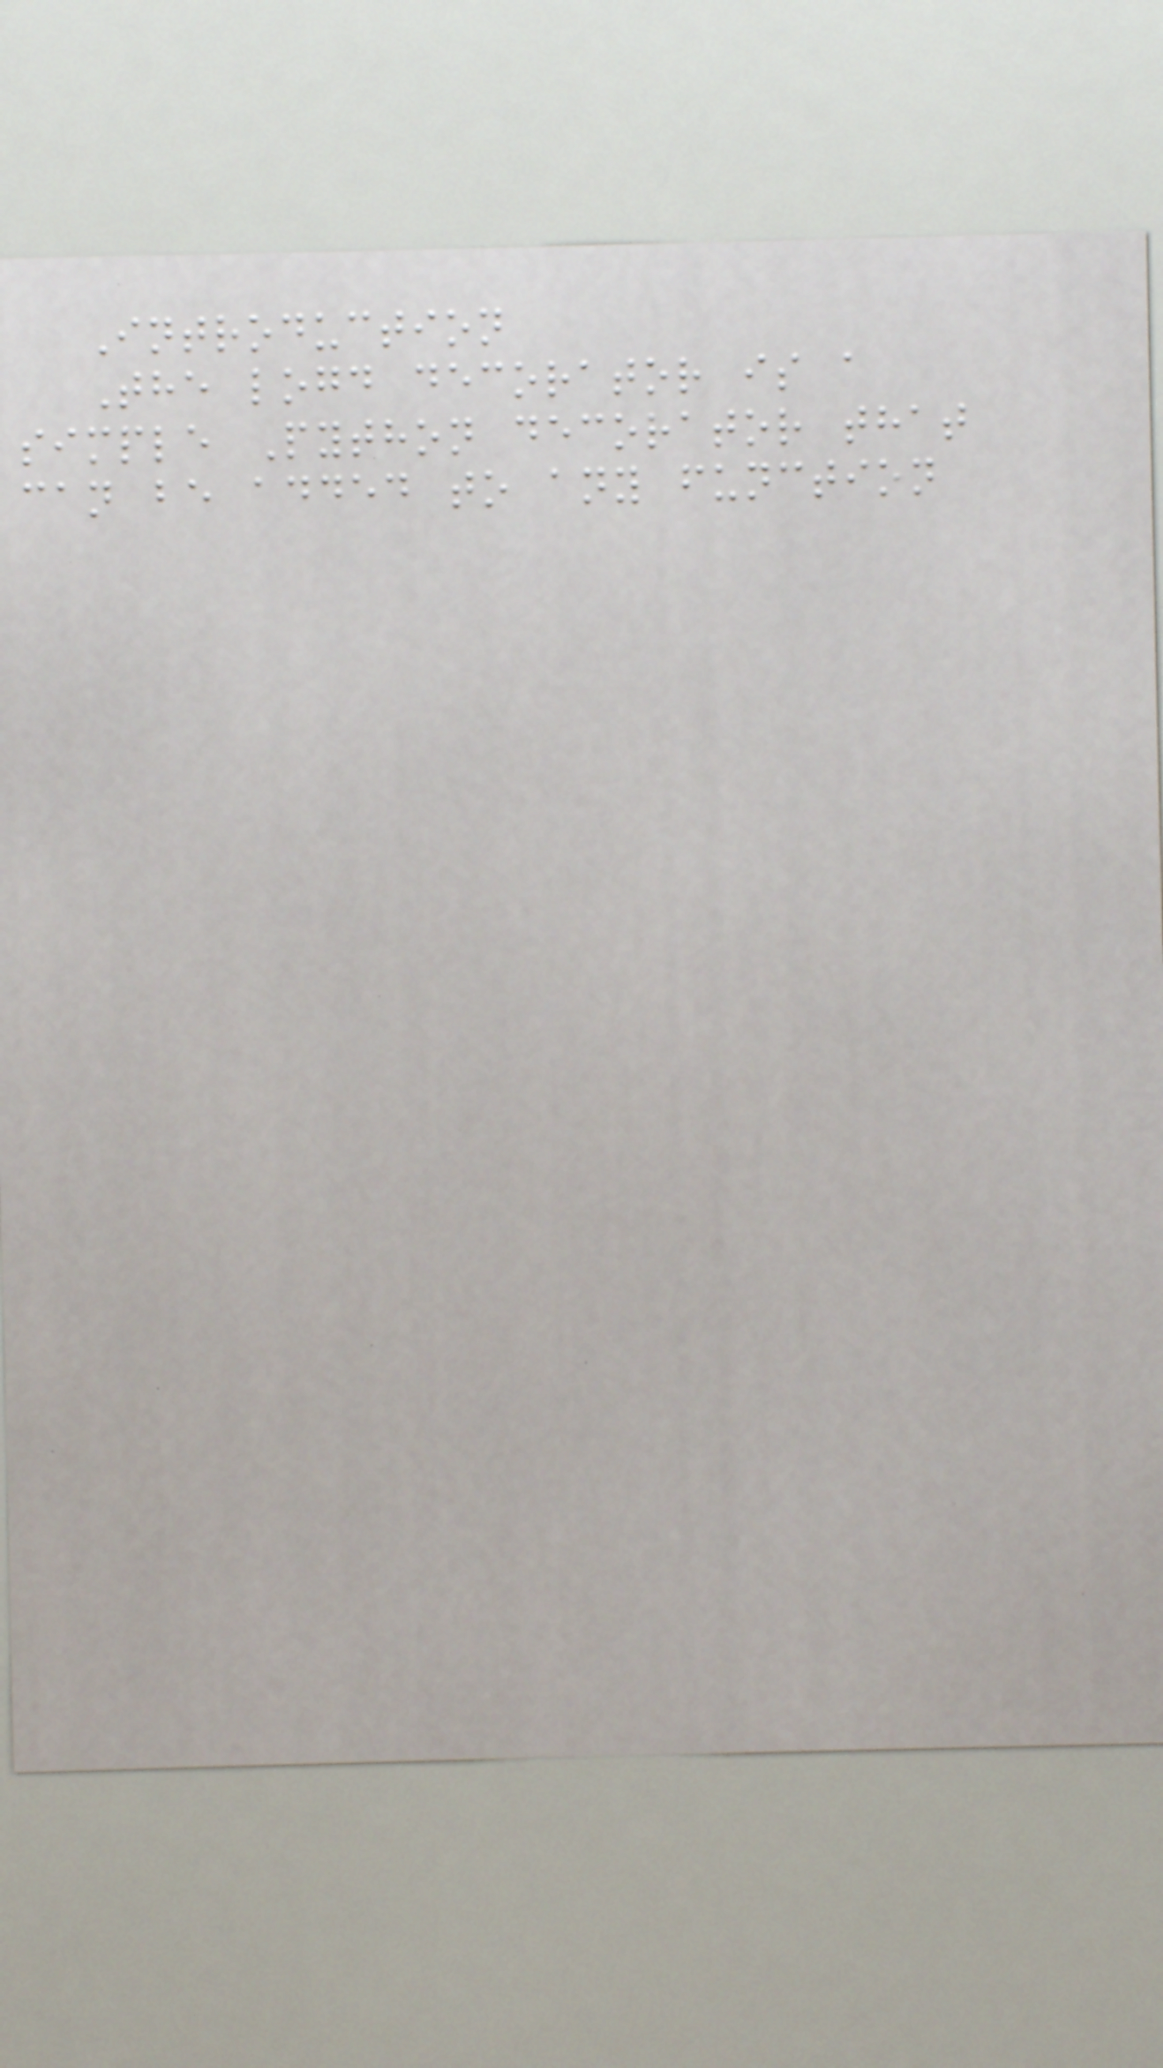Introduction
The logd decorator is a
simple Python decorator that
can be added to any function
